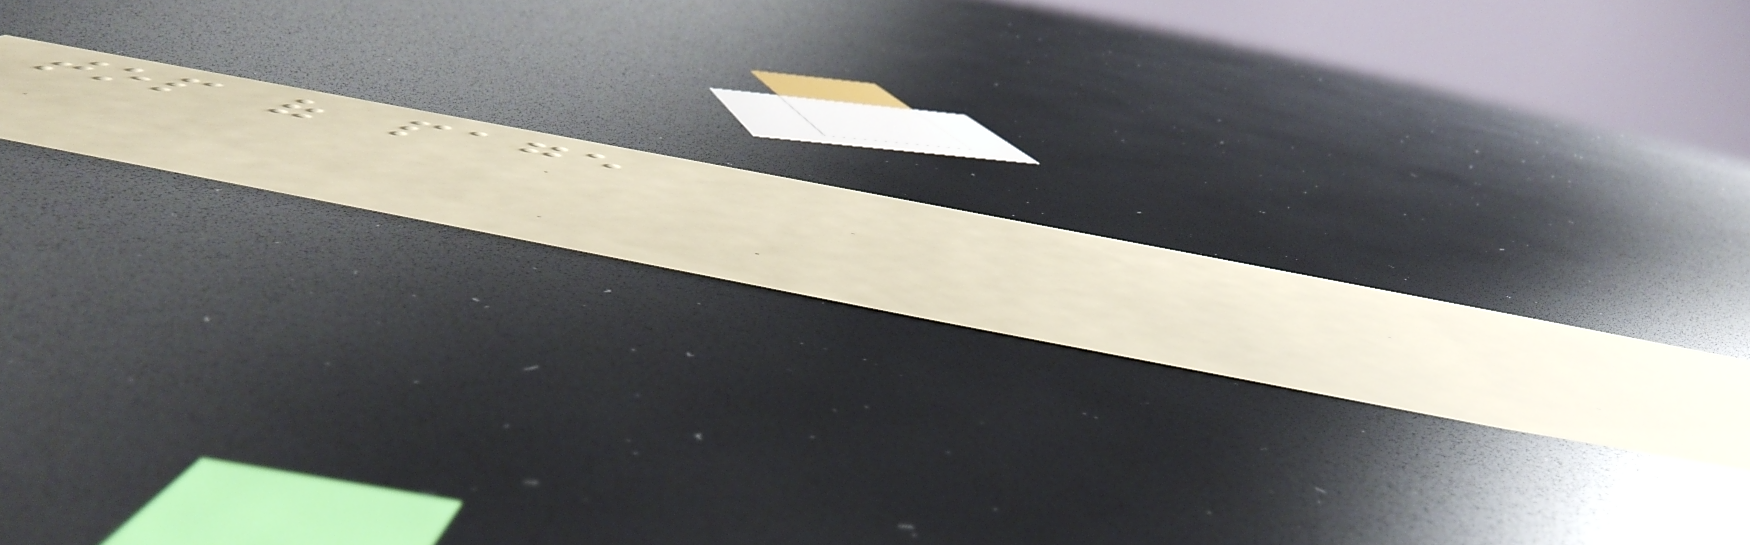top of page
